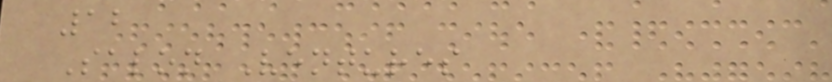12
Salon Ventures
